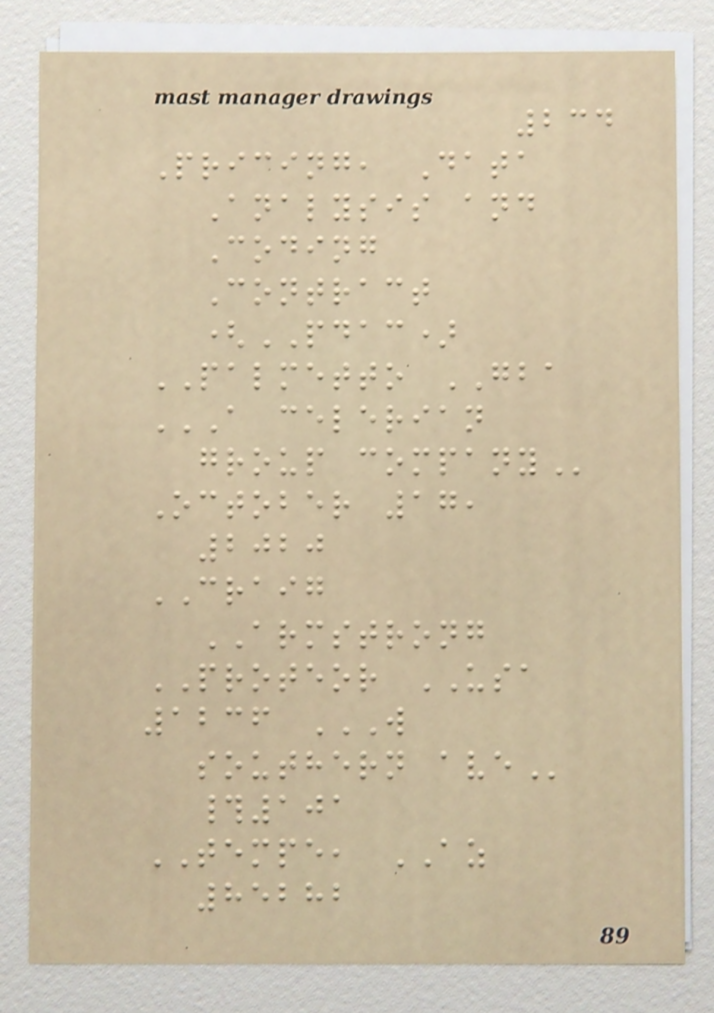234
Pricing, Data
Analysis and
Coding
Contract
(PDAC)
PALMETTO GBA
A CELERIAN
GROUP COMPANY
October 17,
2020
CRAIG
ARMSTRONG
PROTEOR USA
1236 W
SOUTHERN AVE
#101
TEMPE, AZ
85282
